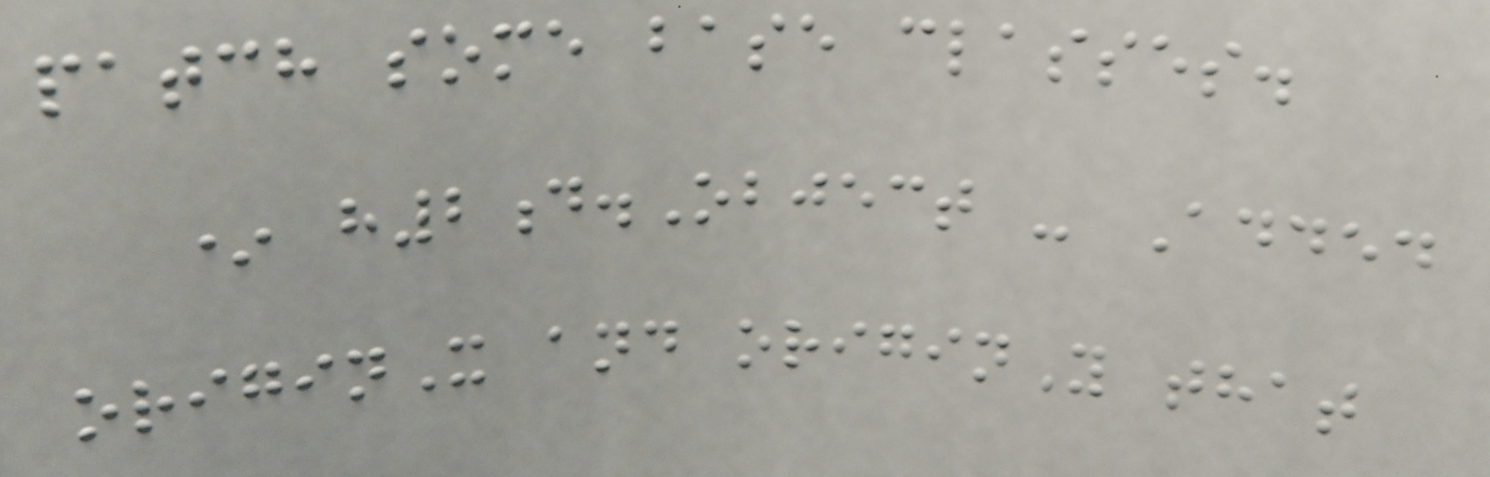patch some base classes.
* h2d.Object - Added
originX and originY that
